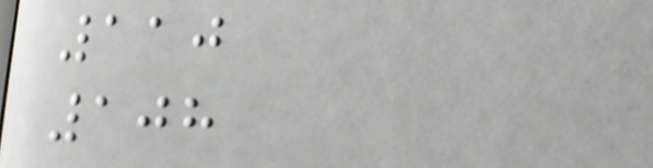110
108
